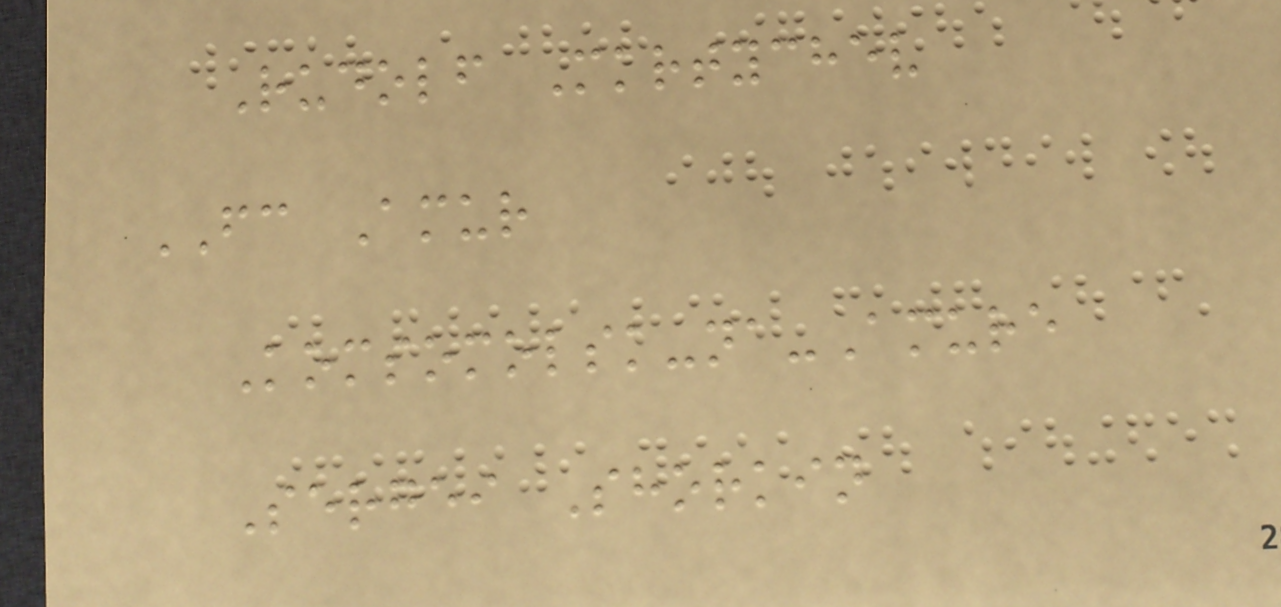Rudolf Mkrtychev
FC Amur
Komsomolsk-na-Amure
Sergei Shorkin
